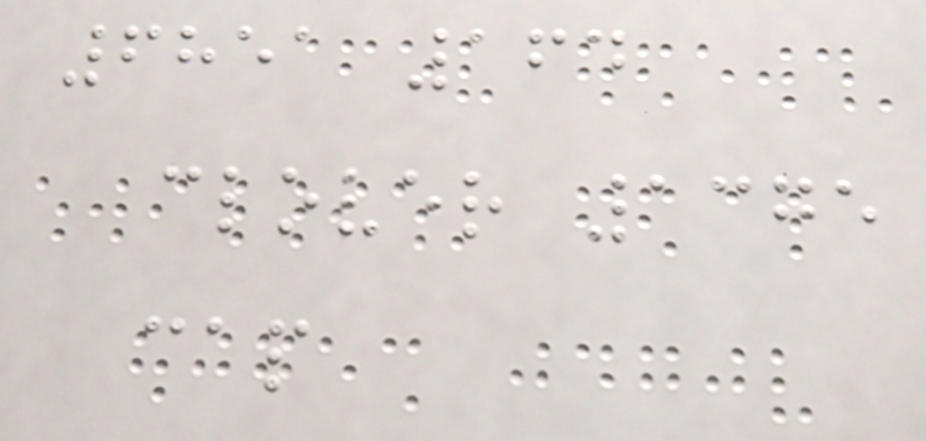6851 164
clover 1375
cap
